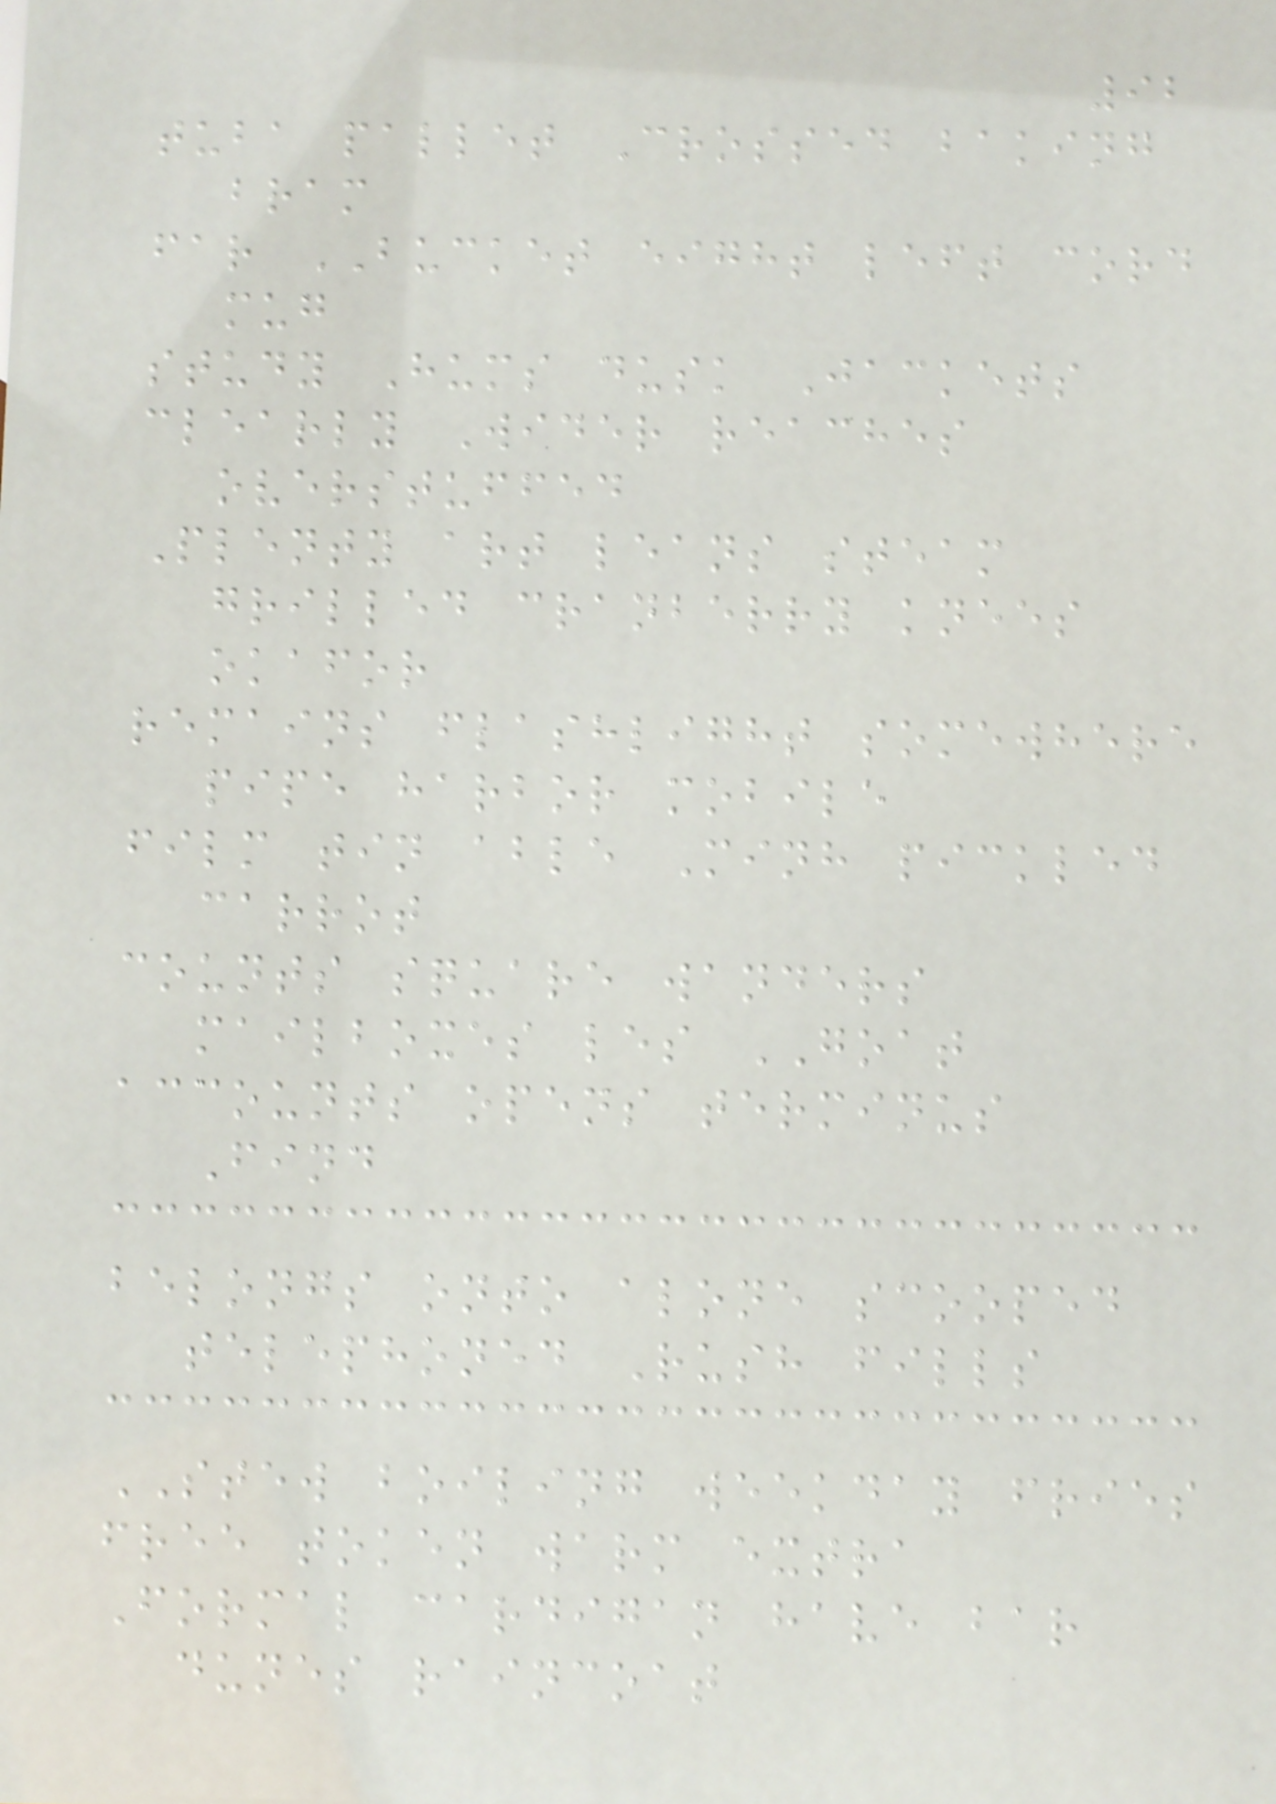92
tuba pallet Crossed baking
bram
far BUCKET eight left cord
mug
study Hums dusk Jackets
clearly Wider reaches
overstuffed
Plenty art leans steam
grilled cranberry knees
okafor
remains flashlight somewhere
pipe harbor mobile
film tin able Minh pickled
carrot
counts square wanders
mailboxes les GOAT
accounts opens terminus
Find
belongs onto alone scooped
telephoned Rush fills
STEW boiling weekday fries
free token warm extra
Formal cardigan have bar
dunes raincoat
